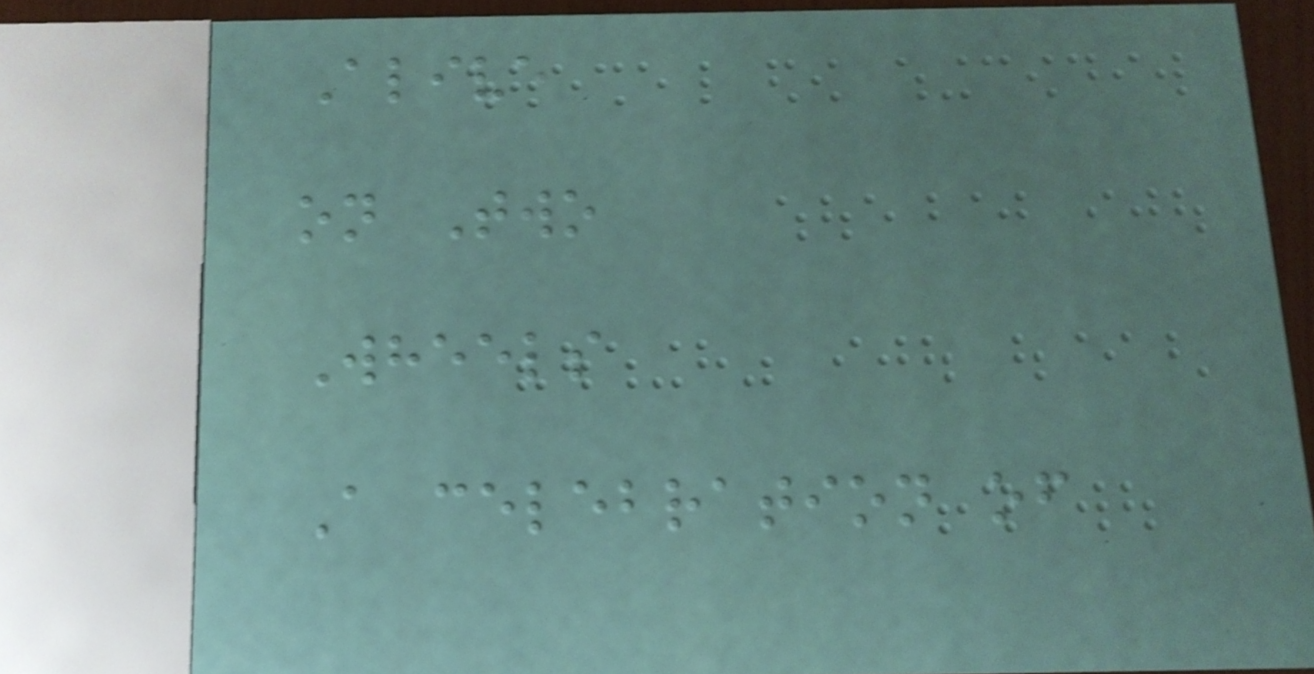Alive
on Two
Wheels
A celebration of
